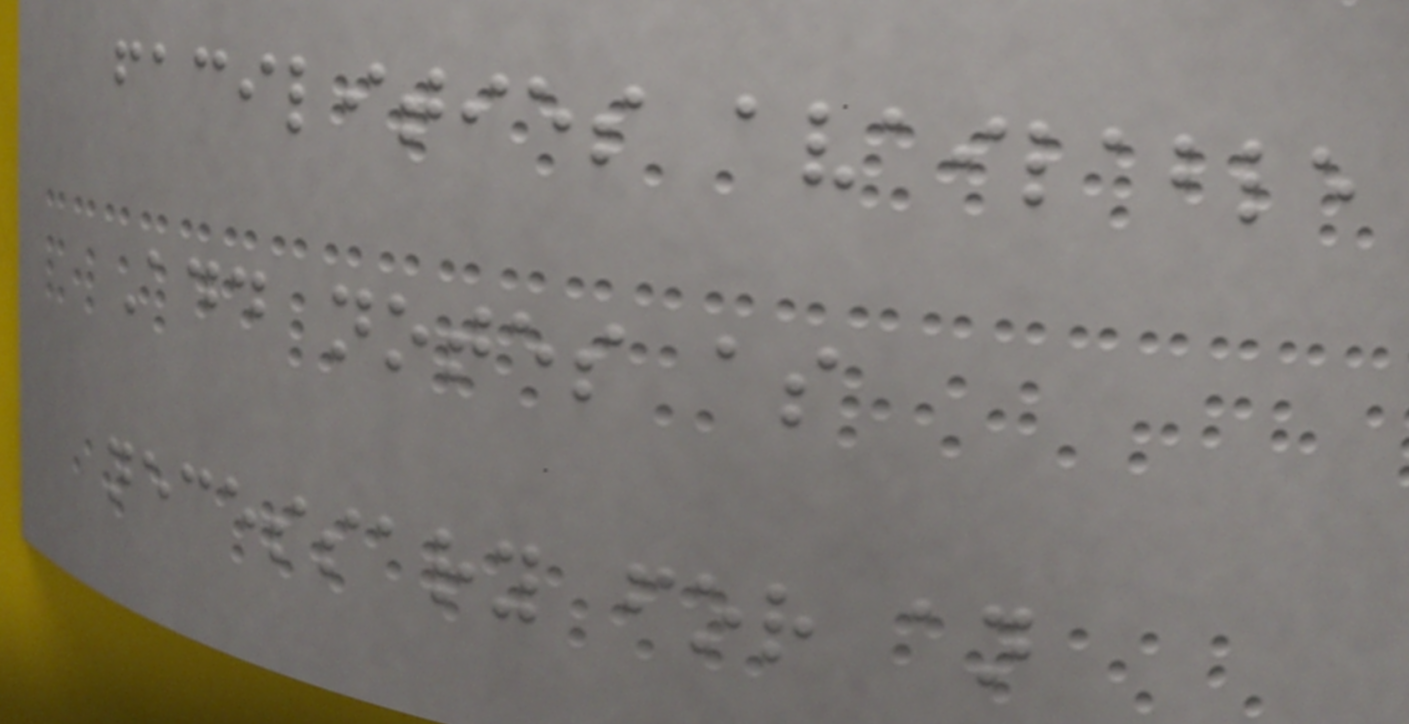facilities available
Add notes as
necessary for an
